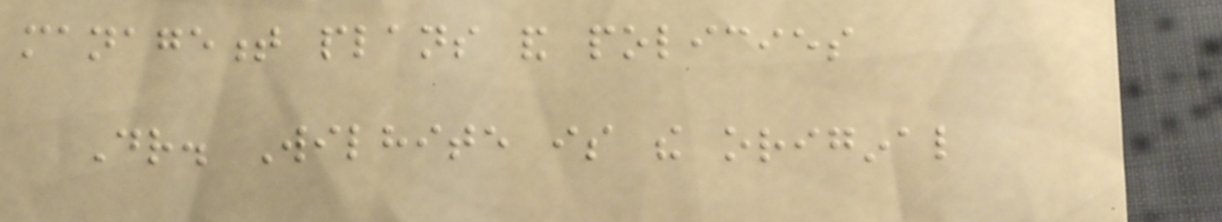management plans and policies
Dr. Wilhite is the original
